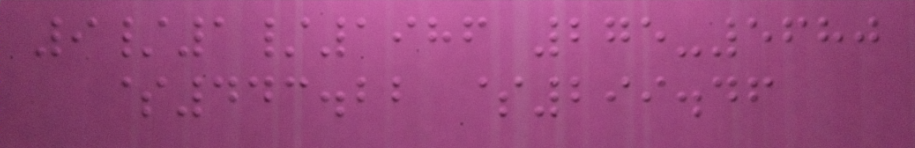9/1/1986 275-5680
$443.22 $299.46
